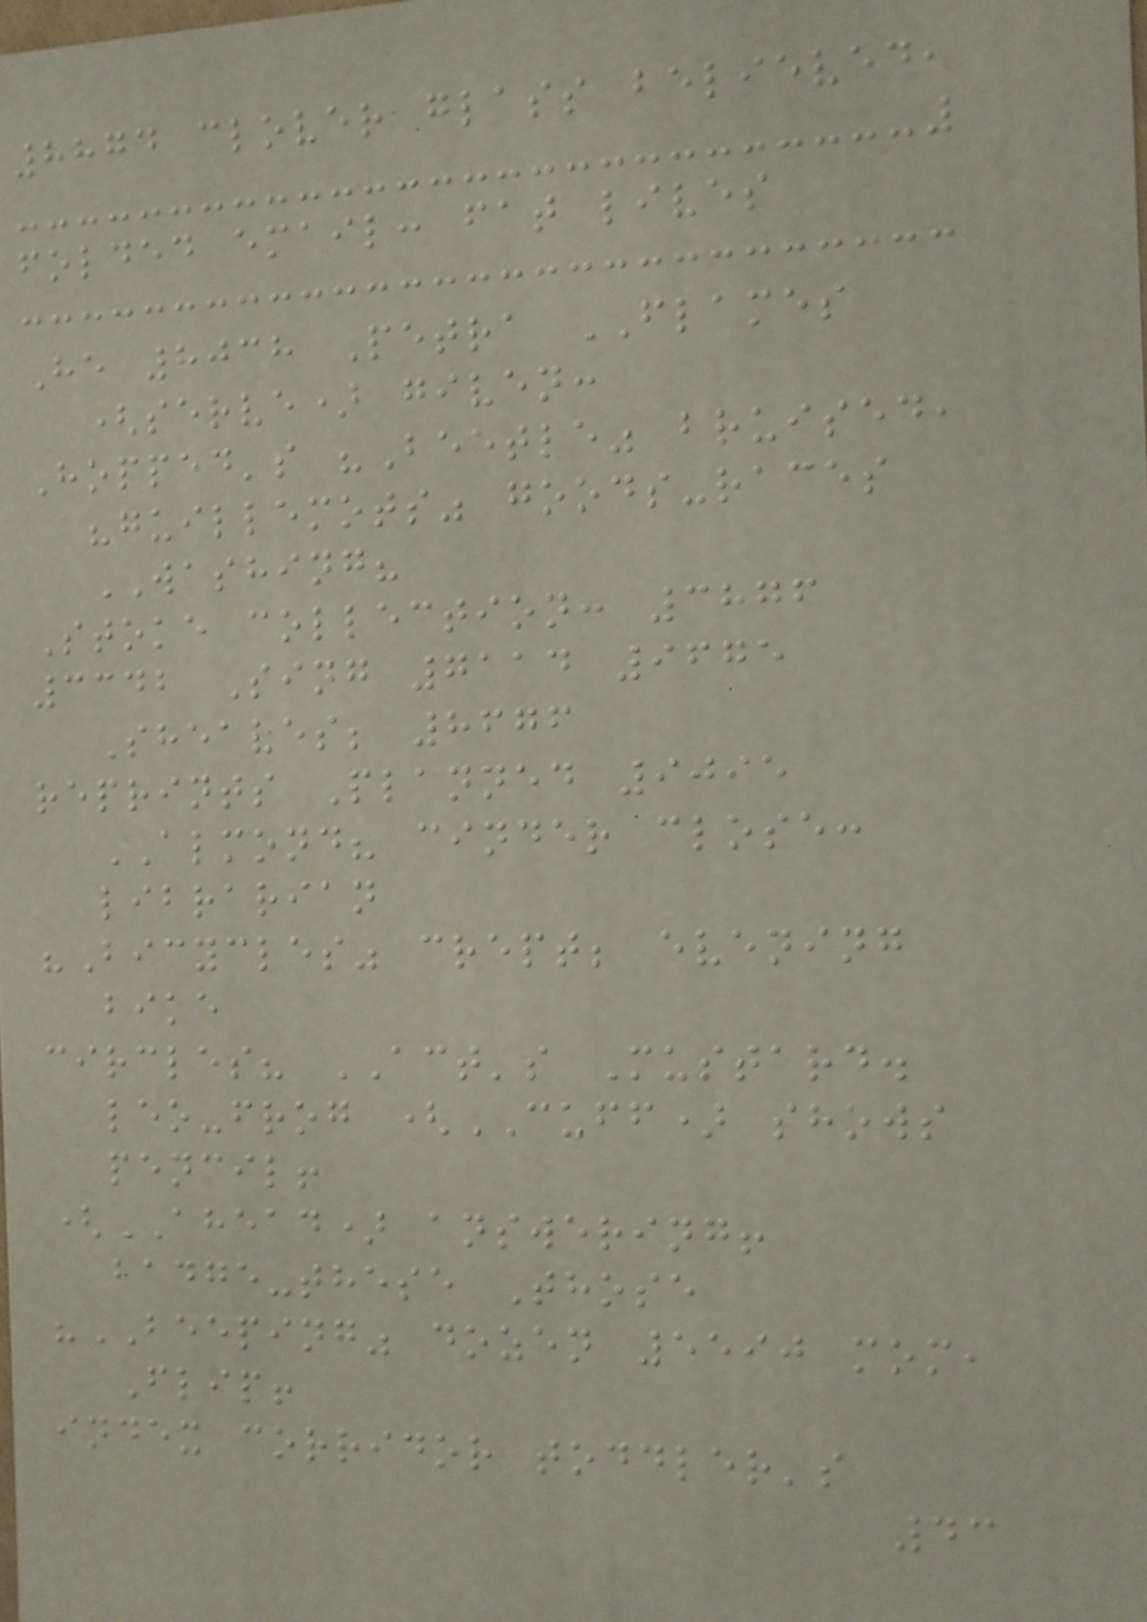8874 clover glass believed,
folded email: fat lives
He 8038 Petra FLAMES
(serve) given:
Hopped's "Beetle" bruised,
"guillemots" goods-races
WASHING?
Stoke collection: 3876
3342 Sing 7114 9675
Sheaves; 8676
reprints Planned 9095
ALMOND? cinder close:
librarian
"Bicycles" crept; evening
bike
circles? ACT's Mustard.
leo-frog (CUFF) shows
pencil!
(AHEAD) answering!
badge-these Those
"BEEPING" dozen 5590 mom,
Flip!
index corridor toddler's
43
